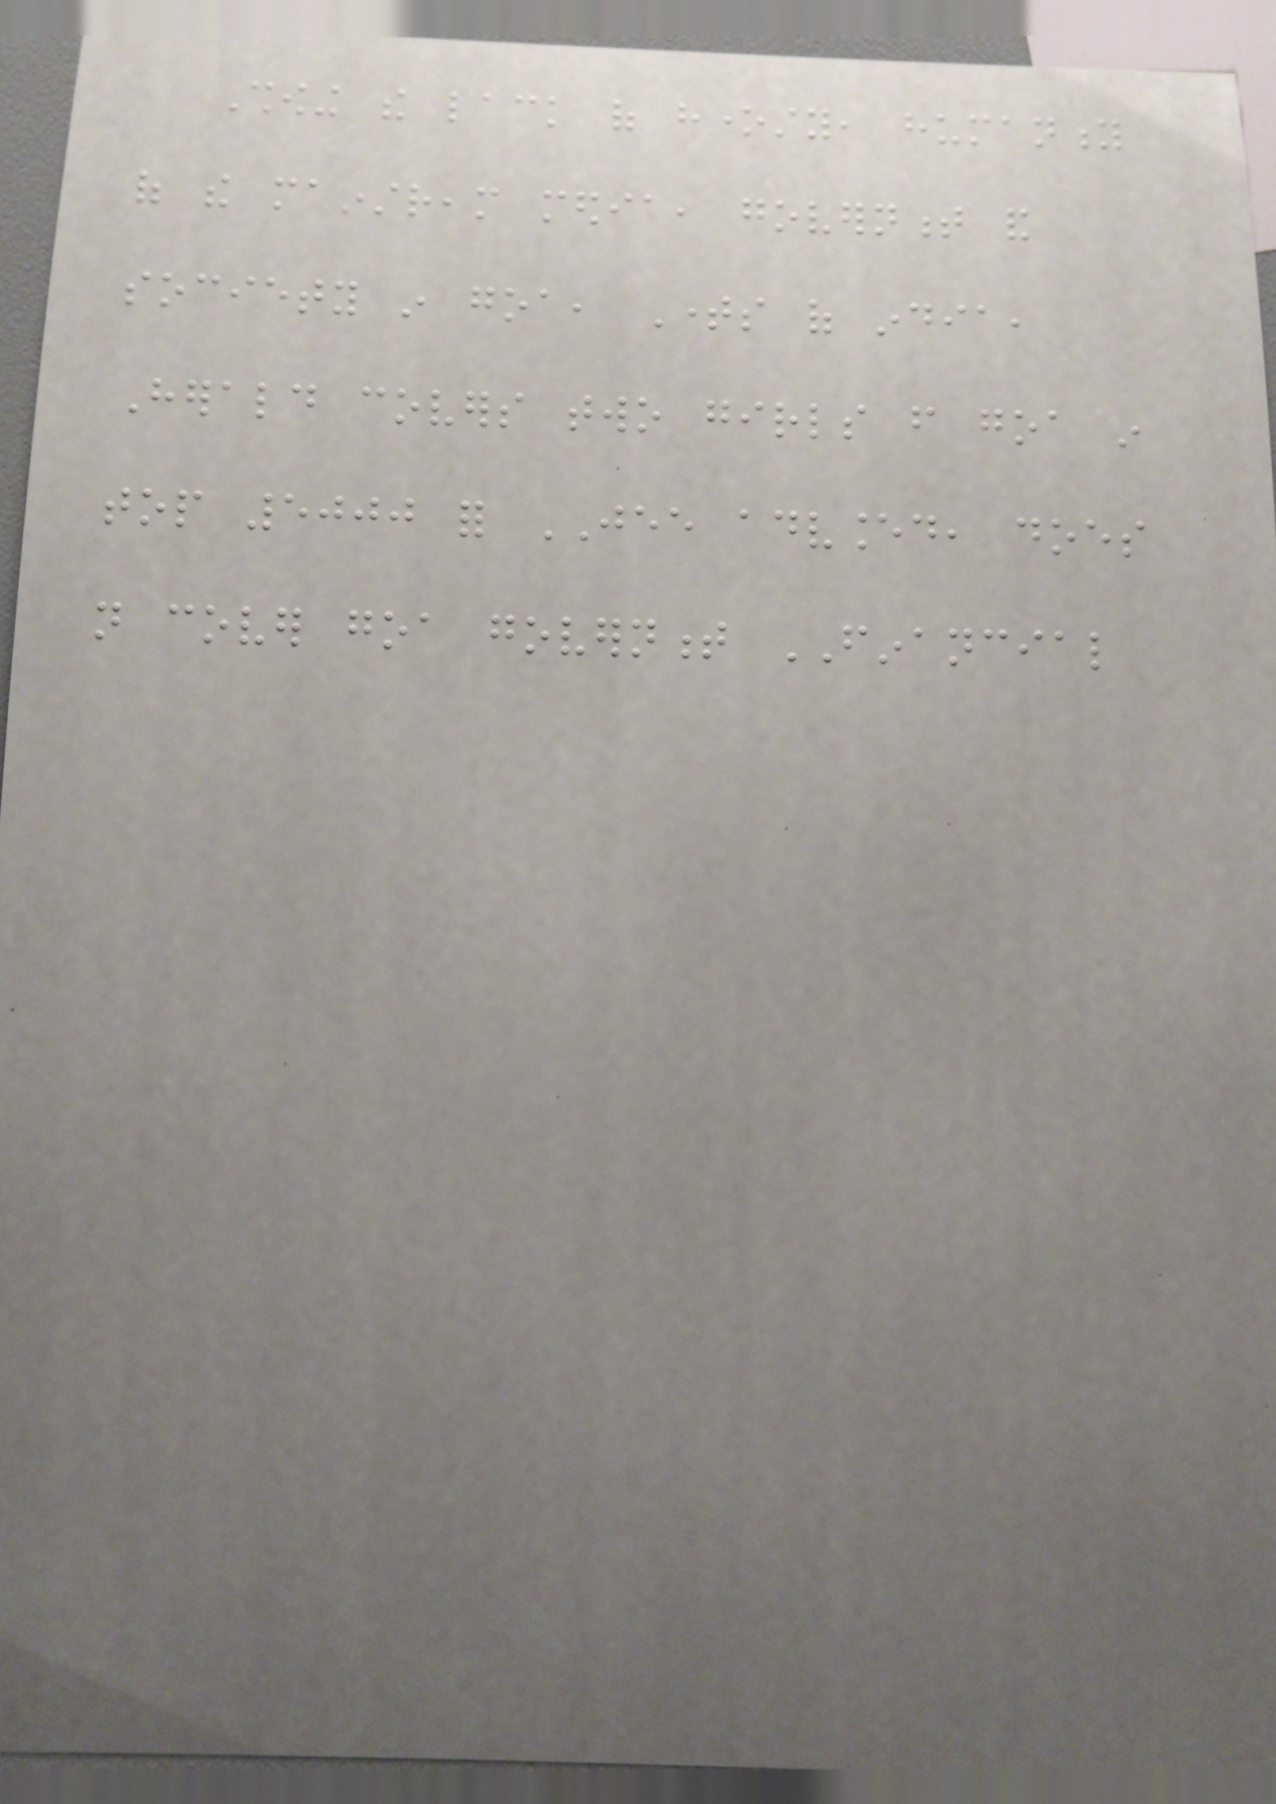Showing the lack of honesty, humanity
of the mainstream media, government and
society in goa, Times of india,
Herald covers two girls from goa in
top 5000 for JEE advanced, does
not cover goa government FINANCIAL
